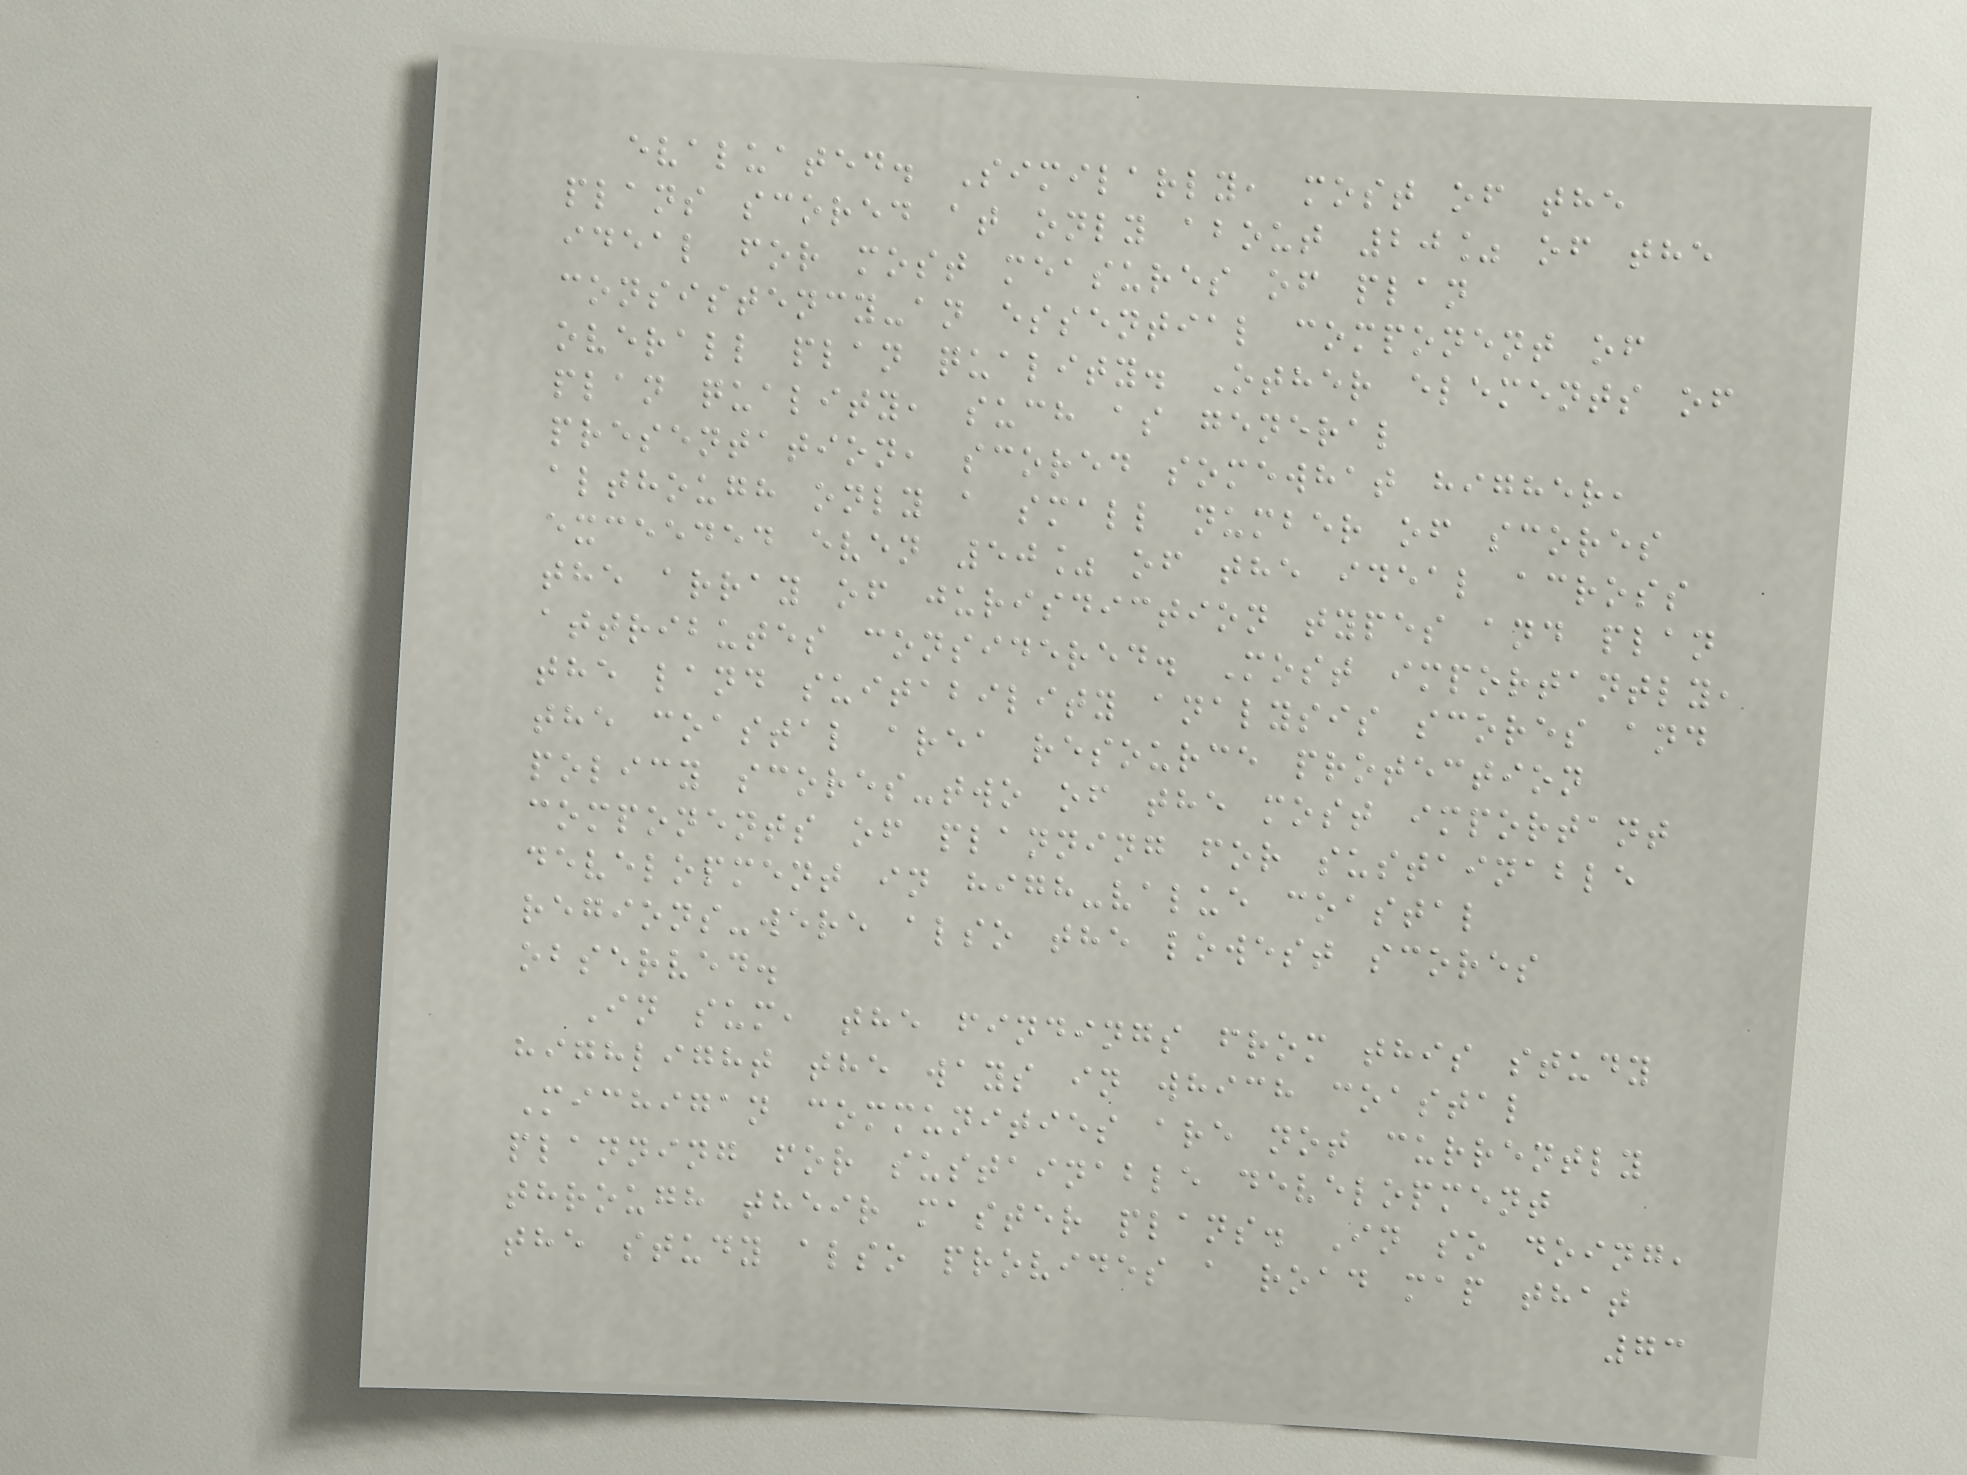evaluated. Similarly, most of the
plans scored at only about 20% of the
ideal for most measures of plan
consistency-an essential component of
overall plan quality. Other elements of
plan quality, such as general
presentation, scored somewhat higher,
although only a small number of scores
exceeded even 50% of the ideal across
the array of jurisdiction types and plan
attributes considered. Most importantly,
the land suitability analysis scores and
the coastal area resource protection
policy scores-two of the most important
components of planning for sustainable
development in high-value coastal
regions-were also the lowest scores
observed.
In sum, the findings from this study
highlight the ways in which coastal
Michigan communities are not currently
planning for sustainable development
through their master plans. In so doing,
the study also provides a road map that
73
